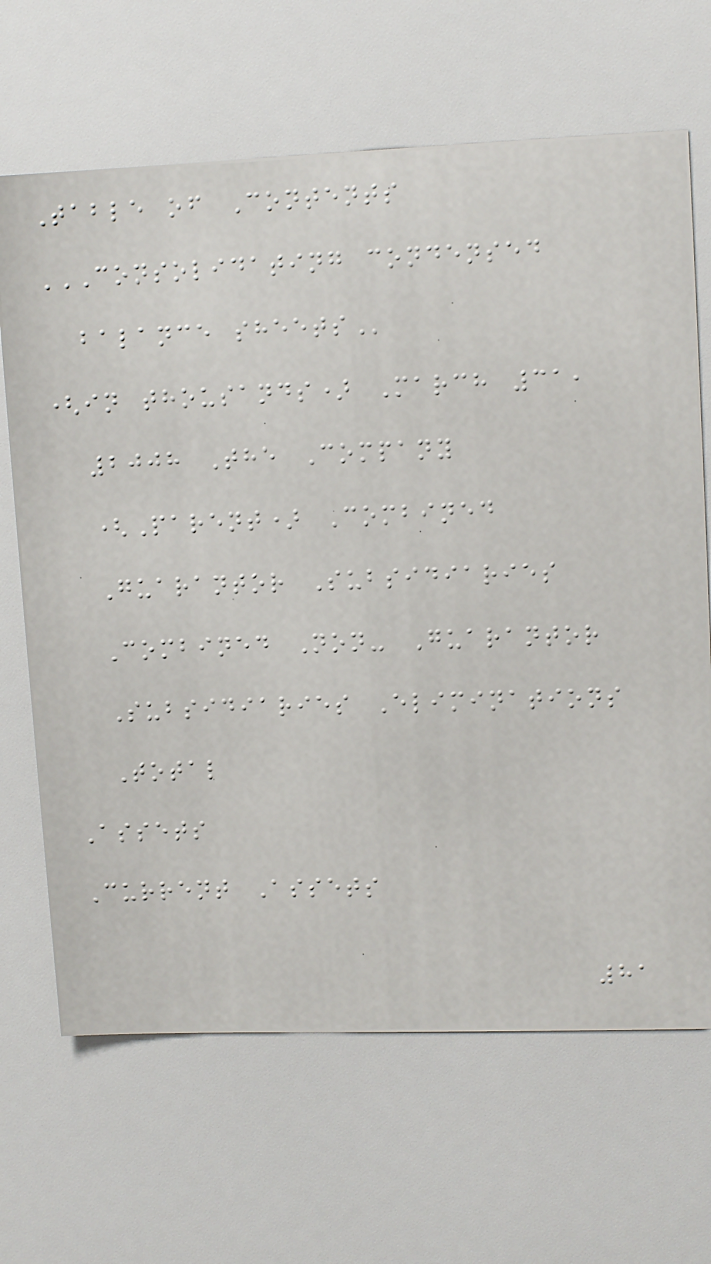Table of Contents
CONSOLIDATING CONDENSED
BALANCE SHEETS
(in thousands) March 31,
2008 The Company
(Parent) Combined
Guarantor Subsidiaries
Combined Non- Guarantor
Subsidiaries Eliminations
Total
Assets
Current Assets
81
